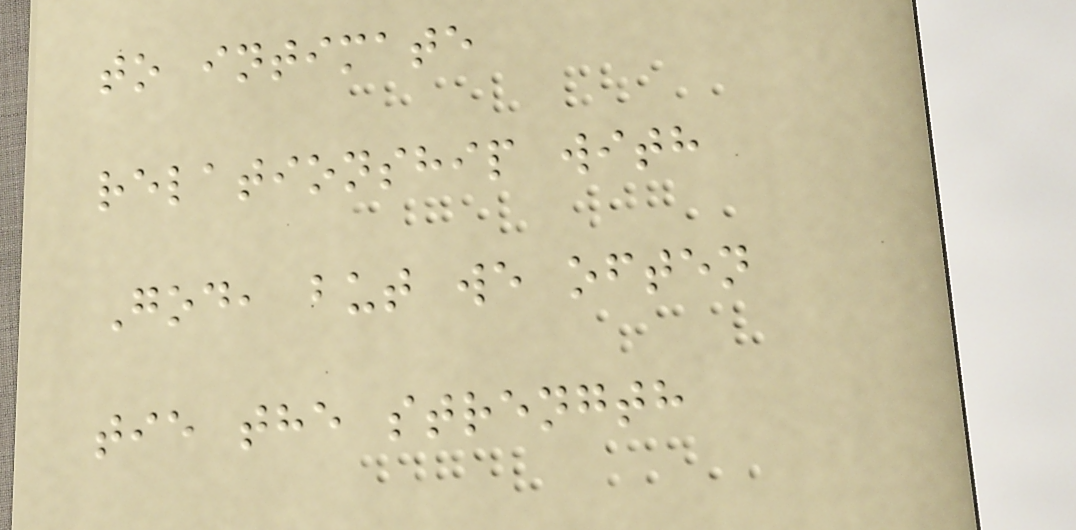to intimate
relationship with
God, but we often
tie the strength
